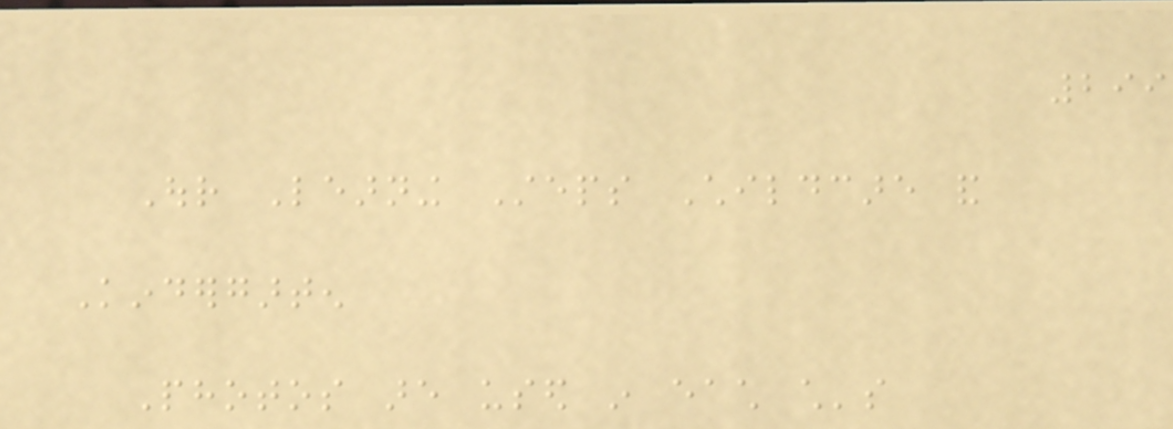299
Our Learning Steps Childcare and
Kindergarten
Photos are used in each child's
